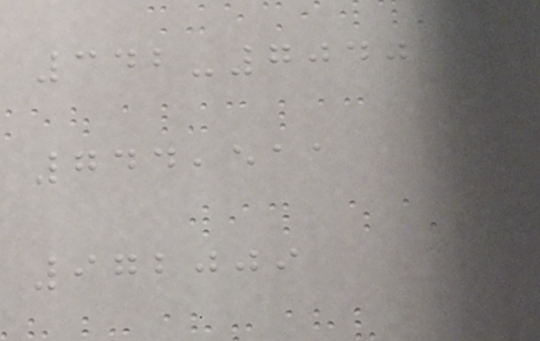342-7040
744,511
972009
